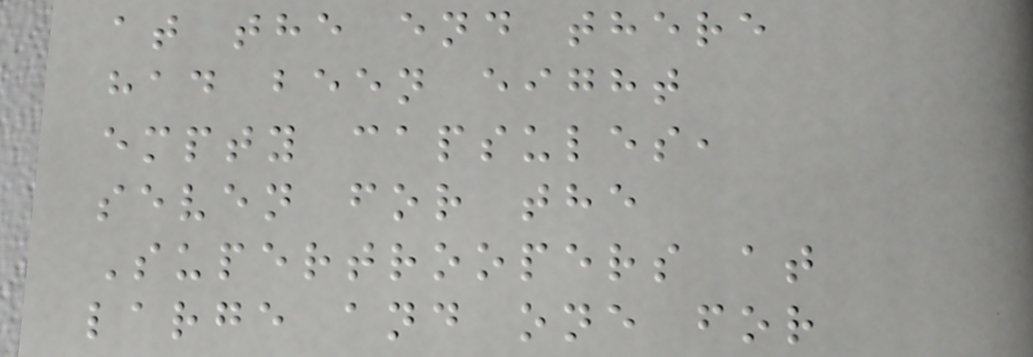at the end there
had been eight
empty capsules,
seven for the
Supertroopers at
large and one for
